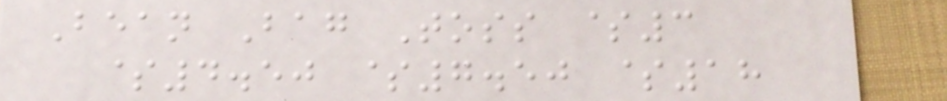Bean Bag Toss $3
$4.50 $7.50 $18
